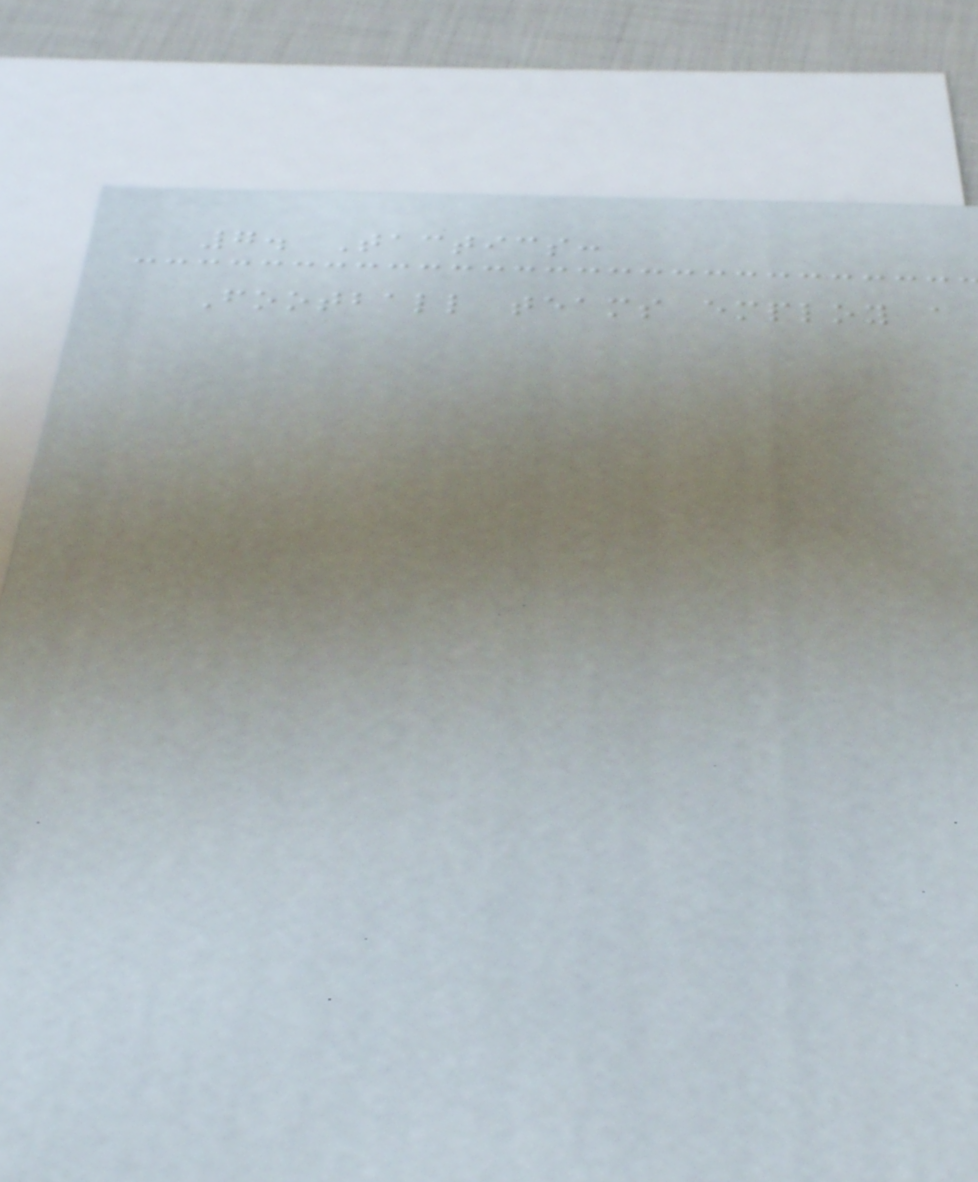7. Tactics:
Football teams employ a
